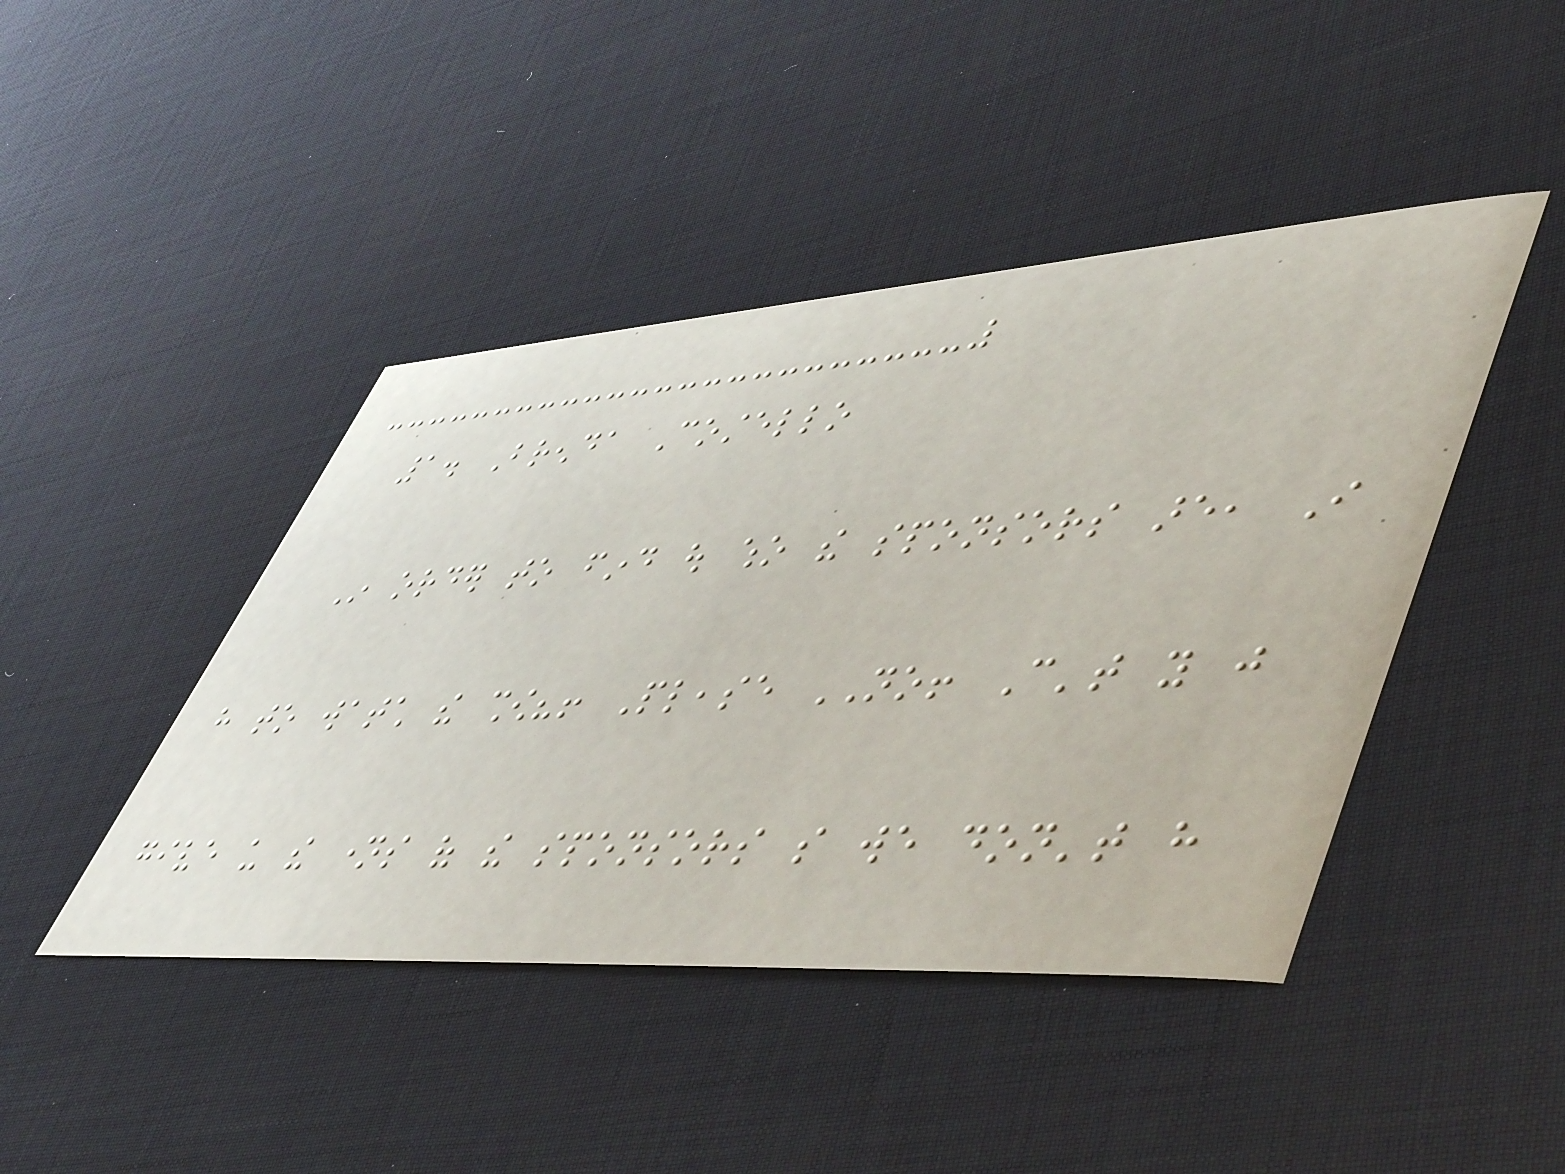1. Brenda Costello
In order to find out who the sponsors are, I
have to watch the show?! Please NO! Can't you just
give us the names of the sponsors so we don't have
